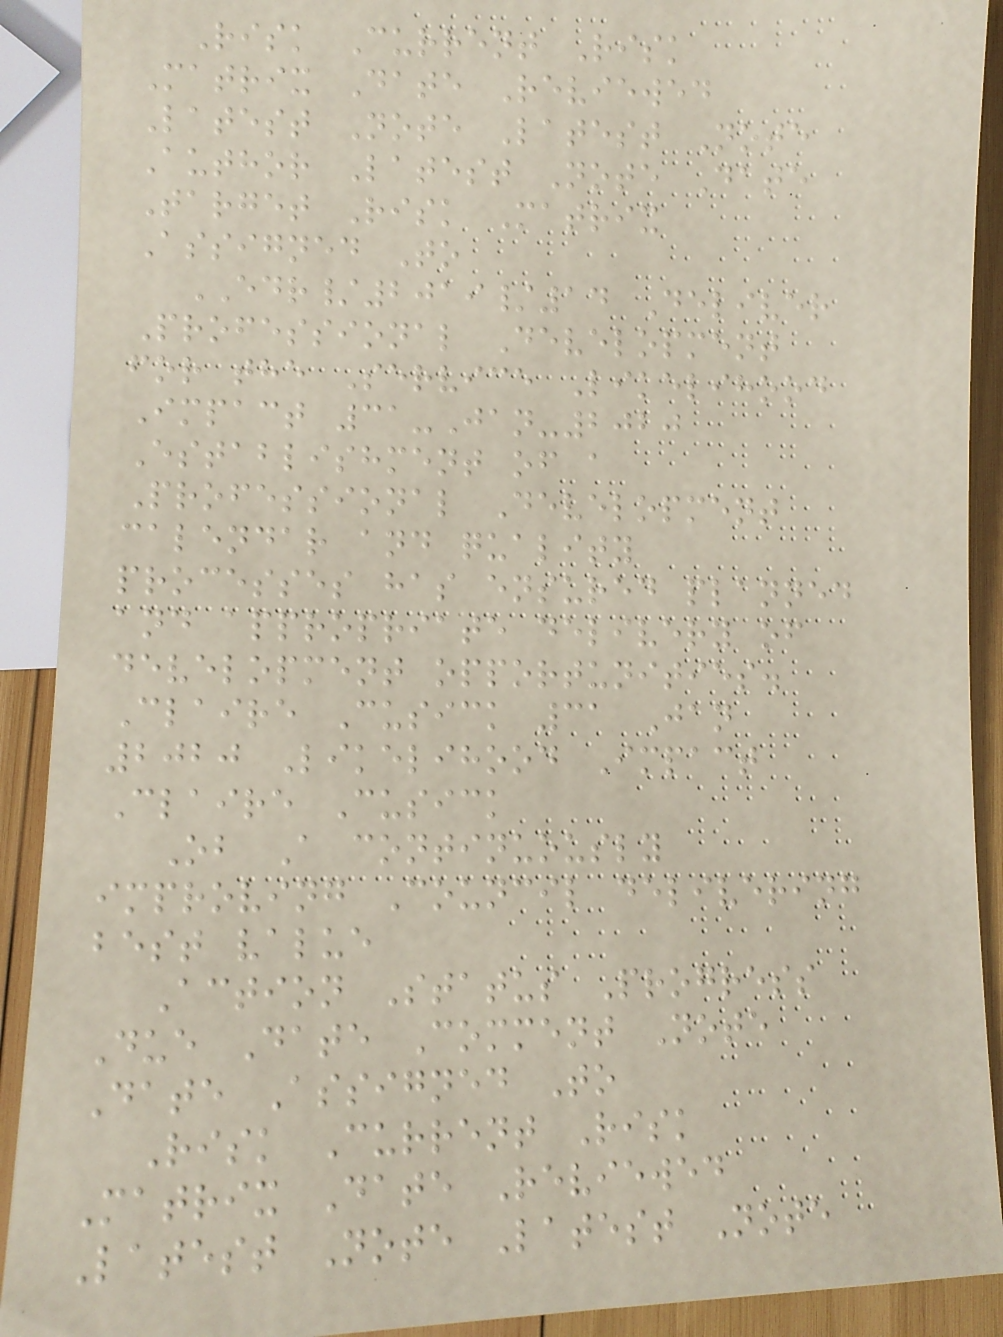Risk Current Risk
Matrix Date Reviewed
Latest Note Latest Note
Author Latest Note Date
Target Risk Matrix
Assigned To
EDR/2019/14 Deliver
Professional Development
for the Service Likelihood
Impact 31-Jan-2020
Establishment of a
Professional Development
calendar and quality
processes has ensured planned
and appropriate delivery of
development opportunities.
Claire Cusick 31 Jan
2020 Likelihood Impact
Claire Cusick
Ob A continuously
improving Council delivering
best value
Action Status Progress
Due Date Comment Note
Date Assigned To
Risk Current Risk
Matrix Date Reviewed
Latest Note Latest Note
